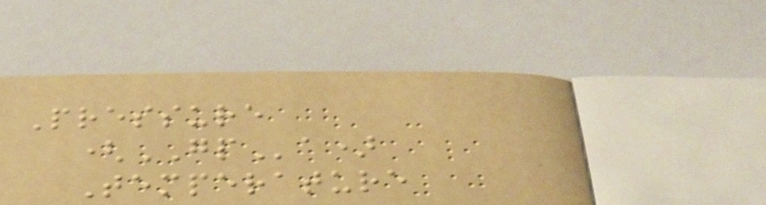Pressure
(GPa)
Temperature
